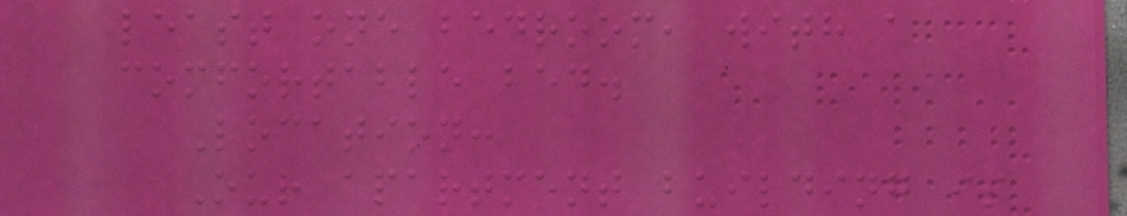least one bedroom, with a
comfortable bed.
Location:
Our apartment building is
